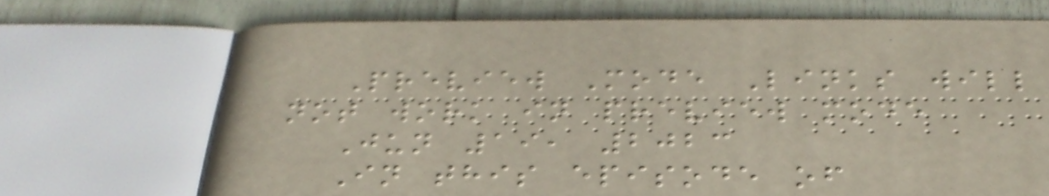Preview Mode Links will
not work in preview mode
Jun 19, 2023
In this episode of
